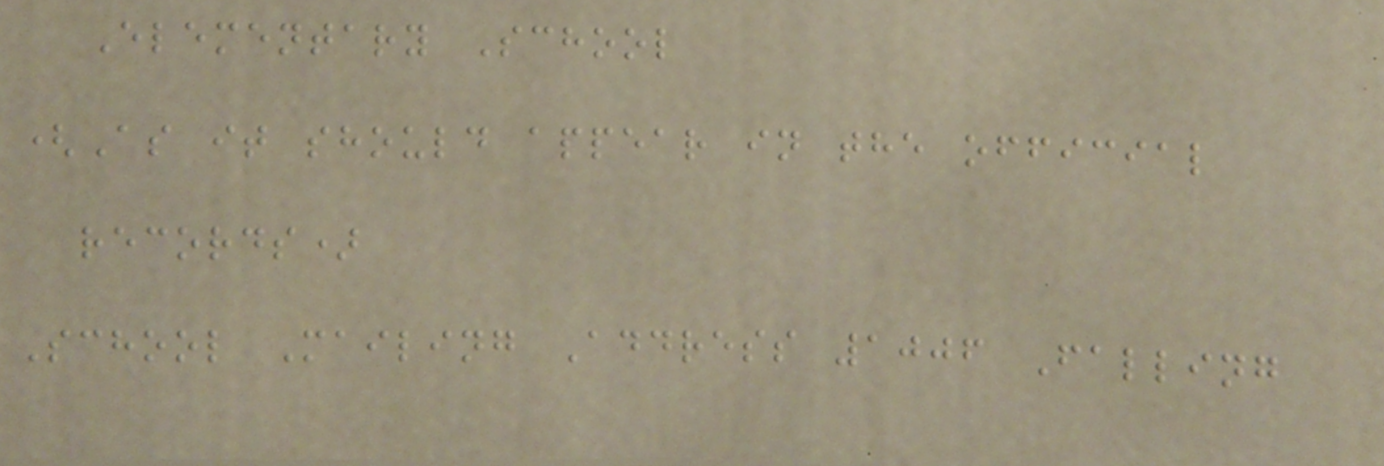Elementary School
(As it should appear in the official
records)
School Mailing Address 1006 Falling
